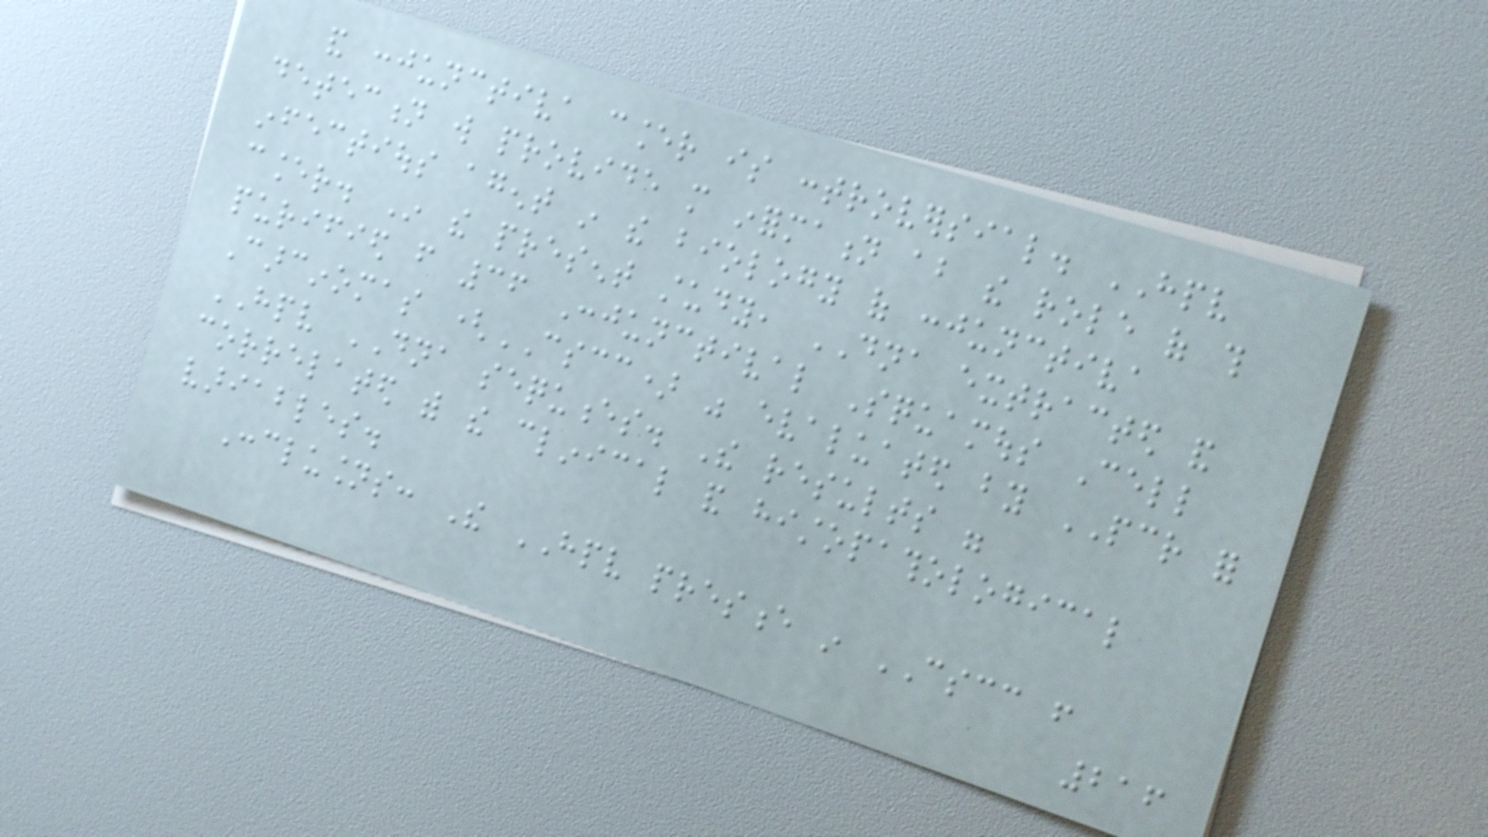and conjunctiva cancer is controversial. HPV
detection will provide more information about the role of this
infectious agent in the biology of conjunctiva
cancer. In the present study, DNA extracted and
purified from 36 Conjunctival Squamous Cell
Carcinomas (CSCC) was evaluated by PCR for
HPV DNA sequences. The results were
correlated with the clinical and histopathological
variables.
Conclusions: The HPV presence in CSCC from
216
